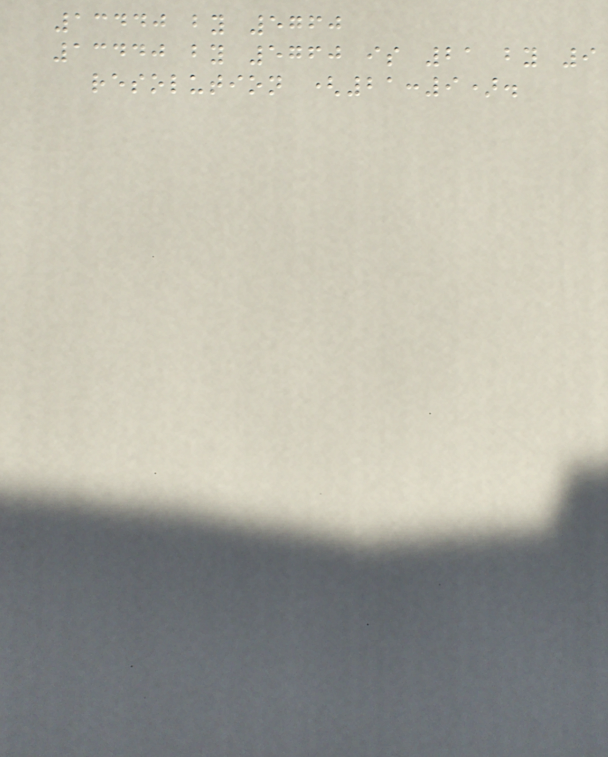13440 by 5760
13440 by 5760 is 21 by 9
resolution (21:9).
